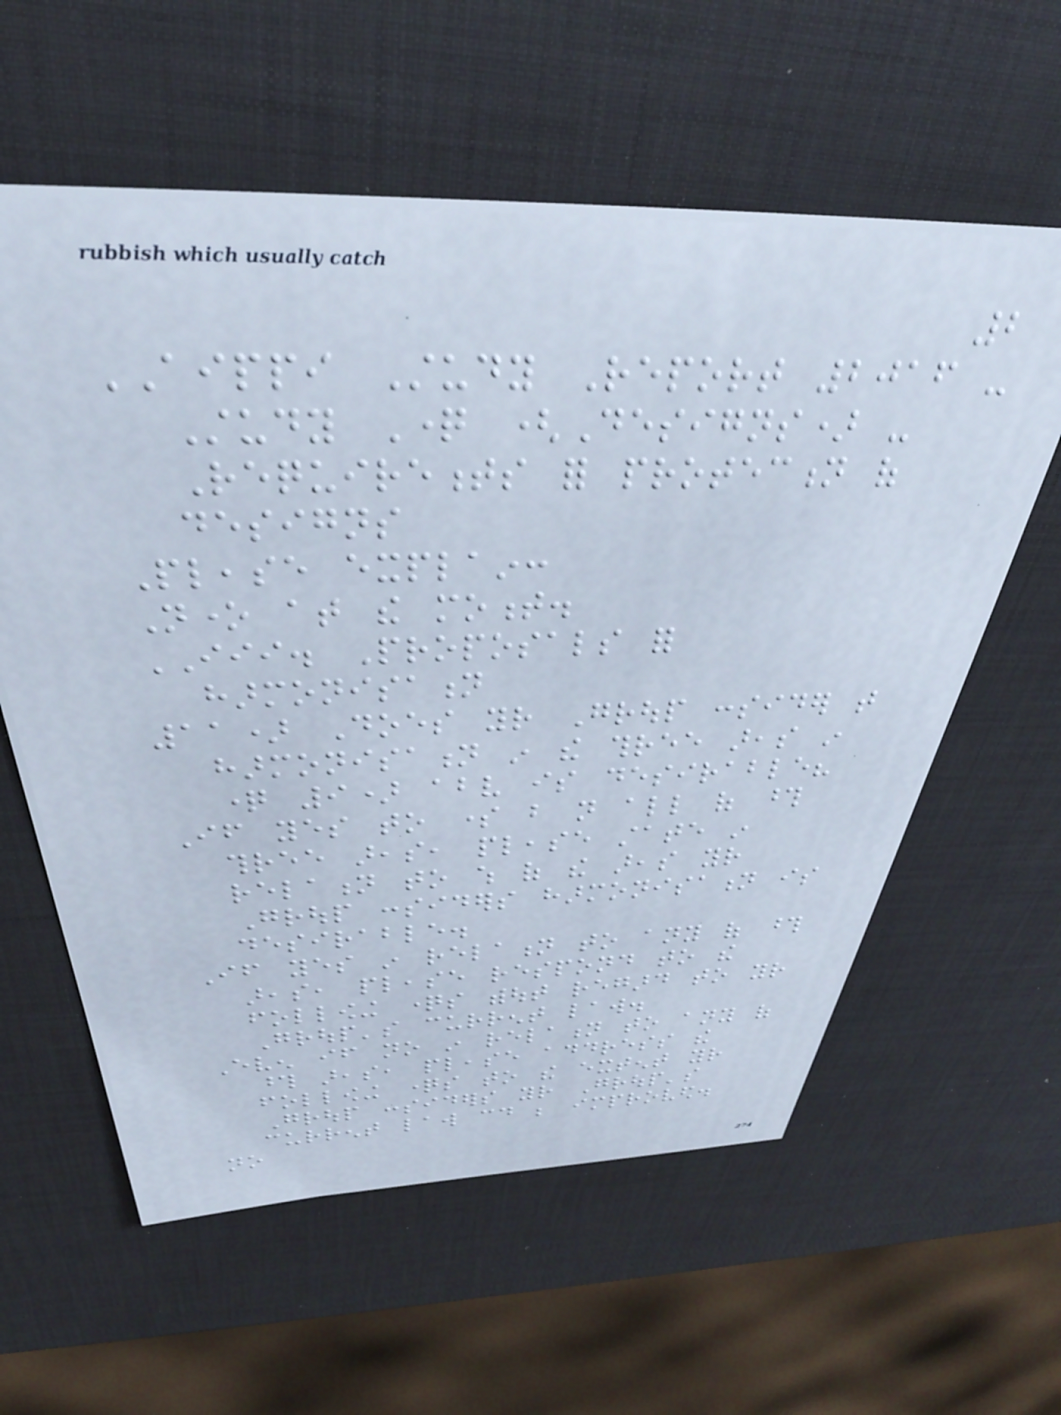2
AIPPI Study Report 2016 -
Study Question (Designs) -
Requirements for protection of
designs
Please explain:
None at the moment.
III. Proposals for
harmonisation
11) Does your Group consider that
harmonisation in the three areas in
question 9) above is desirable?
If yes to some but not all of those
three areas, please state in
relation to which of the areas your
Group considers harmonisation is
desirable.
If yes in relation to any of those
areas, please respond to the
following questions without regard to your
Group's current law.
Even if no in relation to any of
those areas, please address the
following questions to the extent your
Group considers your Group's
current law could be improved.
no
